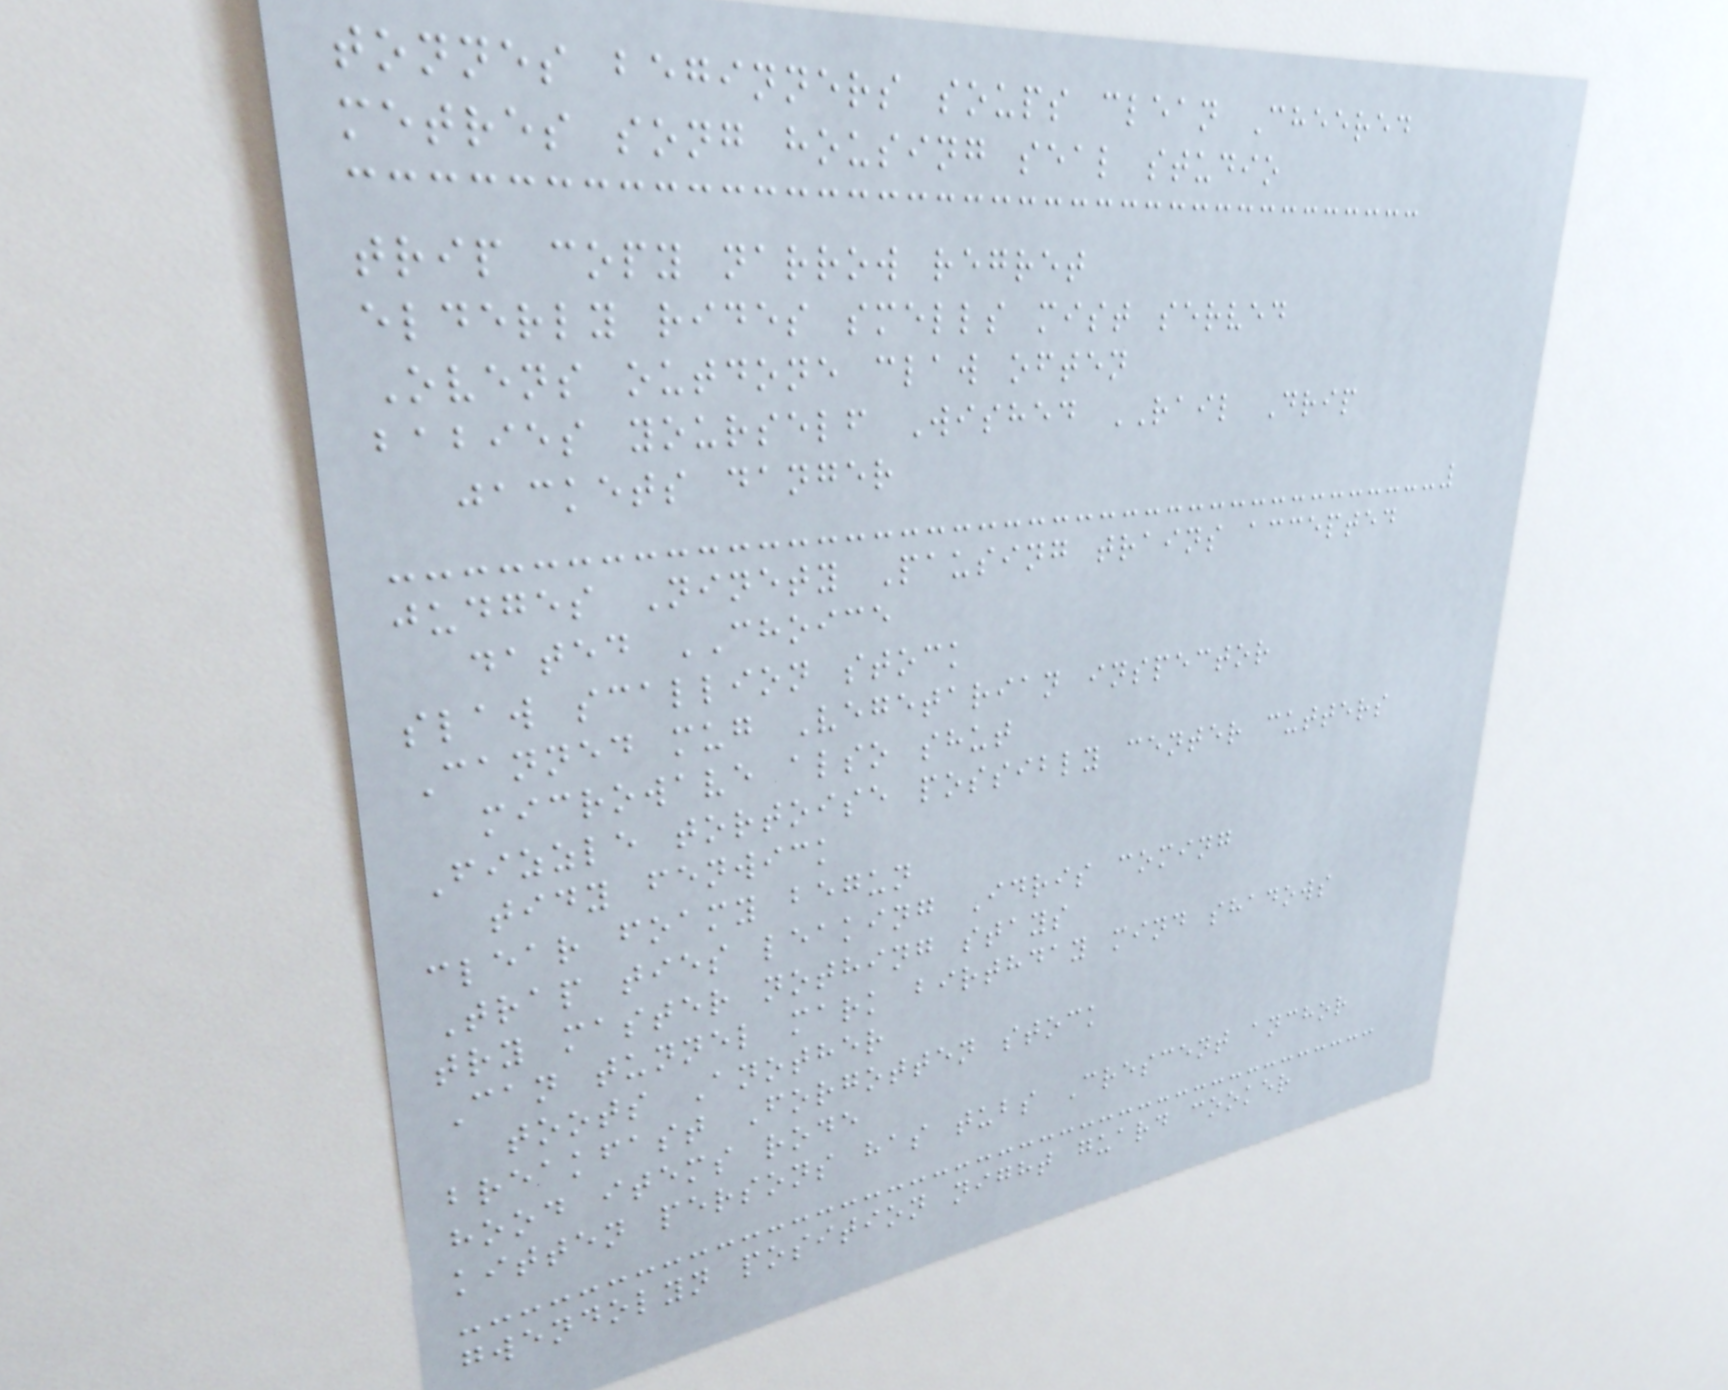tonnes beginners soups clean Cheered
metres song housing seal studio
trip copy narrow regret
elderly rides smells mist served
Ovens outdone claw often
babies yourself Wished RAIL Drip
jackets danger
judges Ninety Pausing trains accepted
dated CHOICE
slaw scallion stock
Canned mug Vegetarian inspector
microwave also shut
Fizzle tortoise possibly center cutters
tidy fenwick
clear foamy begun
Trap ties leaking Idris coming
try master nothing stays
Can tunnel mark birthday mind shadows
toots Another
breakfast Forgotten stock
hood items rode
kitten persons has tubs Crescent anchor
gwendolyn position night guard cooker
